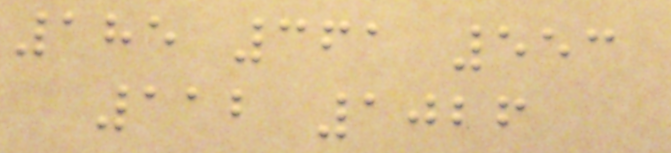185 361 553
112 1026
